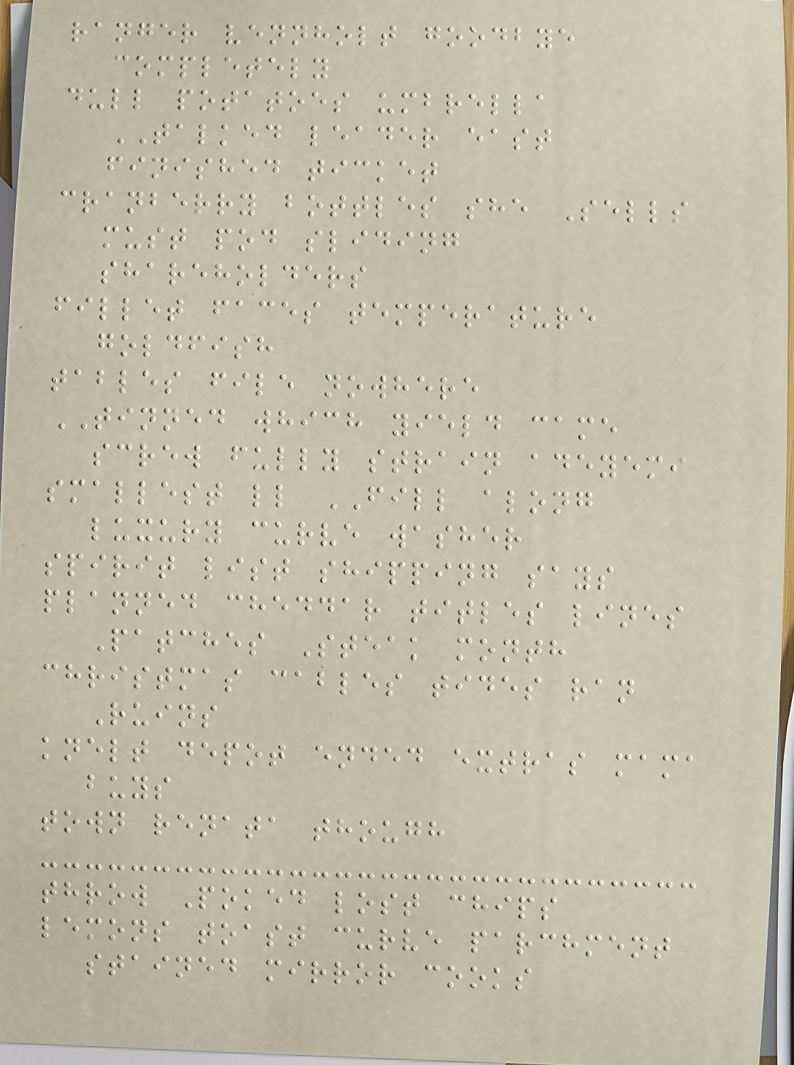ranger vennholt goodbye
completely
dull potatoes umbrella
TALKED leader east
finished ticket
cranberry bottles she Sells
must pod sliding
shareholders
fillet faces temperature
goldfish
tables file nowhere
TINNED which yield came
screw fully strain adeyemi
smallest ll FILL along
luxury curve washer
spirit list shipping says
planned cheddar titles lines
Patches Steak month
christmas cables tides ran
Ruins
knelt depot ended extras mama
buys
town renata though
throw Poked lost chips
lemons toast curve parchment
stained mirror cooks
